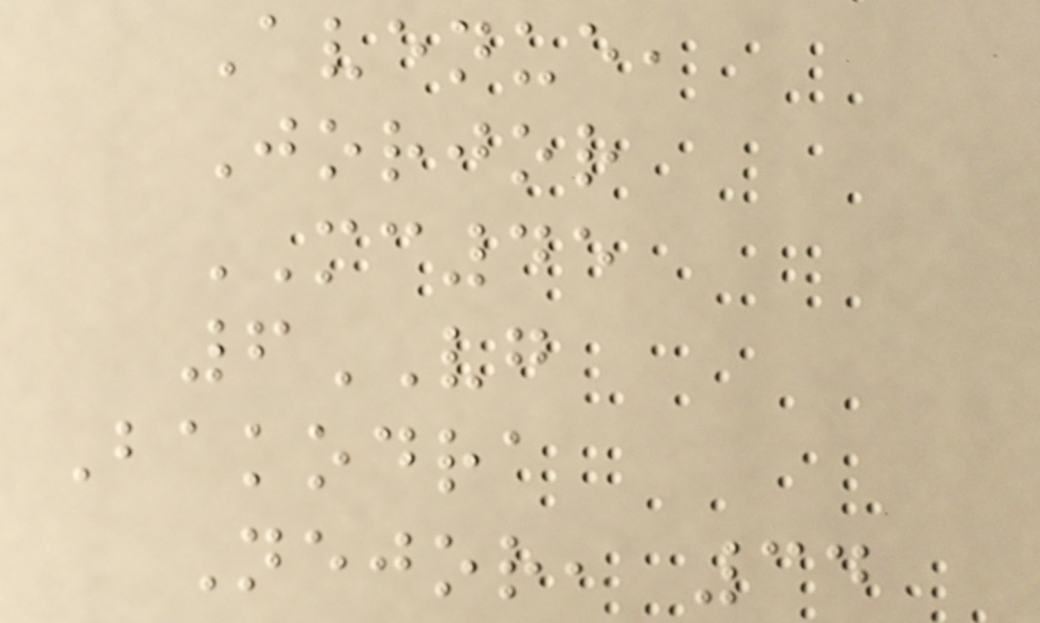Avenue,
Jorjor
MC45
6VG
Bakodra
Nejor, 34
